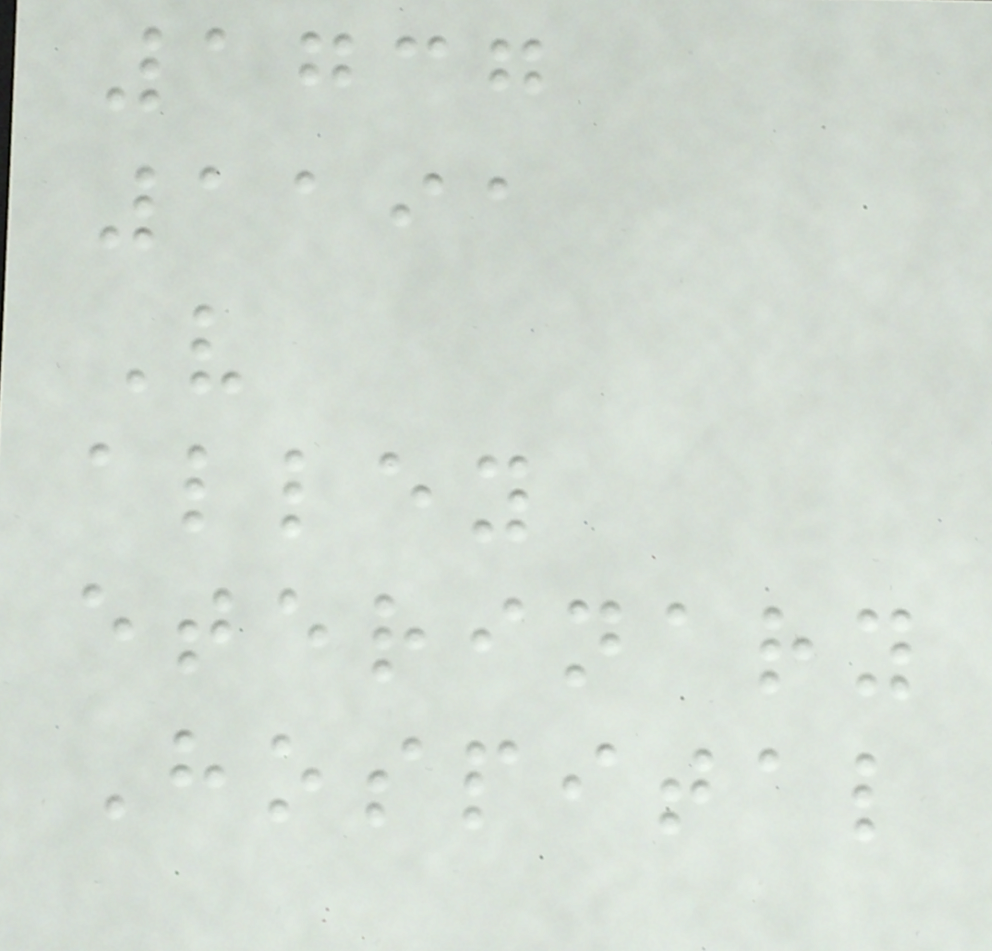1737
1191
V
alley
eterinary
Hospital
